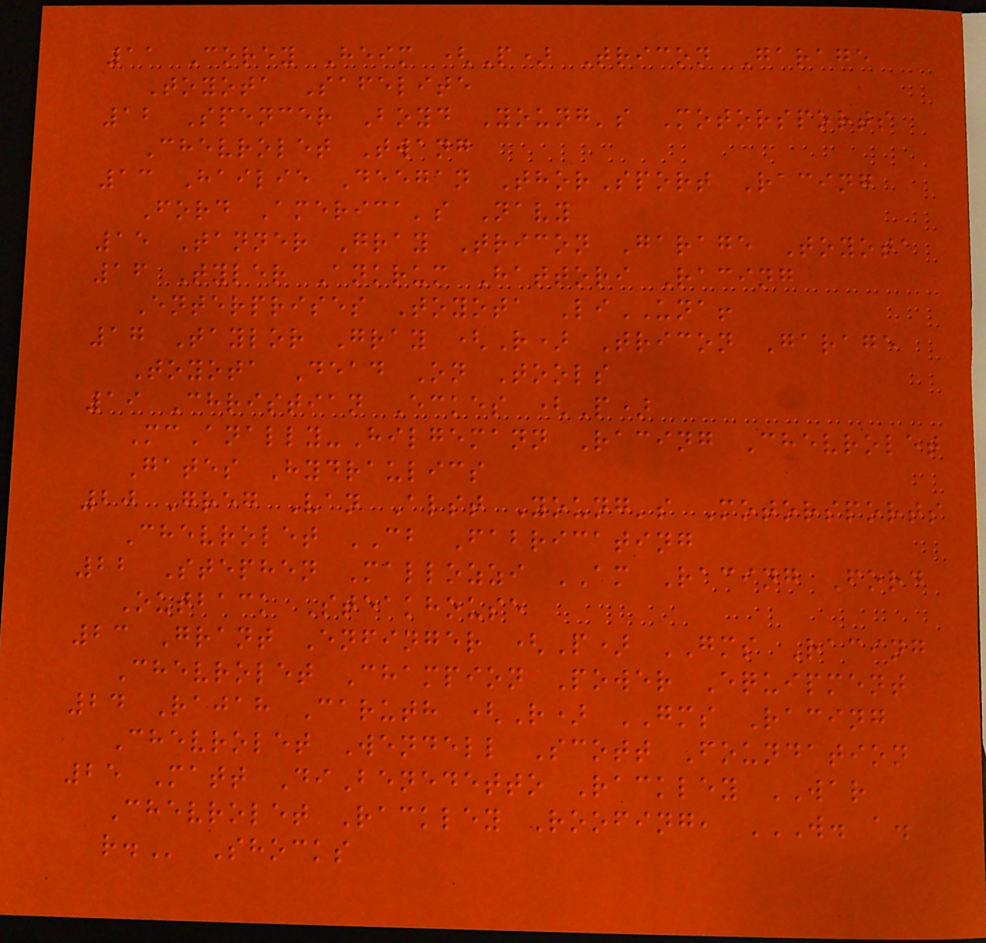11 Corey Heim (P) Tricon Garage
Toyota Safelite
12 Spencer Boyd Young's Motorsports
Chevrolet Twang
13 Hailie Deegan ThorSport Racing
Ford America's Navy
15 Tanner Gray Tricon Garage Toyota
16 Tyler Ankrum Hattori Racing
Enterprises Toyota LiUNA!
17 Taylor Gray (R) Tricon Garage
Toyota Dead On Tools
19 Christian Eckes (P)
McAnally-Hilgemann Racing Chevrolet
Gates Hydraulics
20 Greg Van Alst Young's Motorsports
Chevrolet CB Fabricating
22 Stephen Mallozzi AM Racing Ford
Outback Steakhouse
23 Grant Enfinger (P) GMS Racing
Chevrolet Champion Power Equipment
24 Rajah Caruth (R) GMS Racing
Chevrolet Wendell Scott Foundation
25 Matt DiBenedetto Rackley WAR
Chevrolet Rackley Roofing, W. A.
R. Shocks
